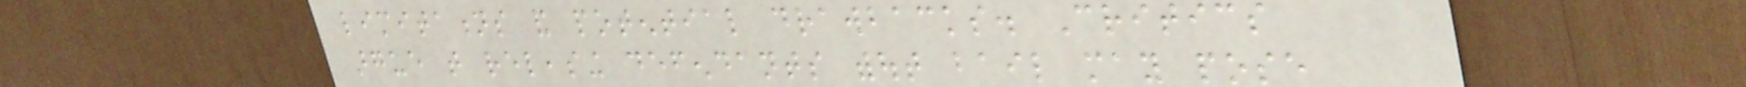limitations and potential drawbacks. Critics
argue that releasing defendants without bail may pose
